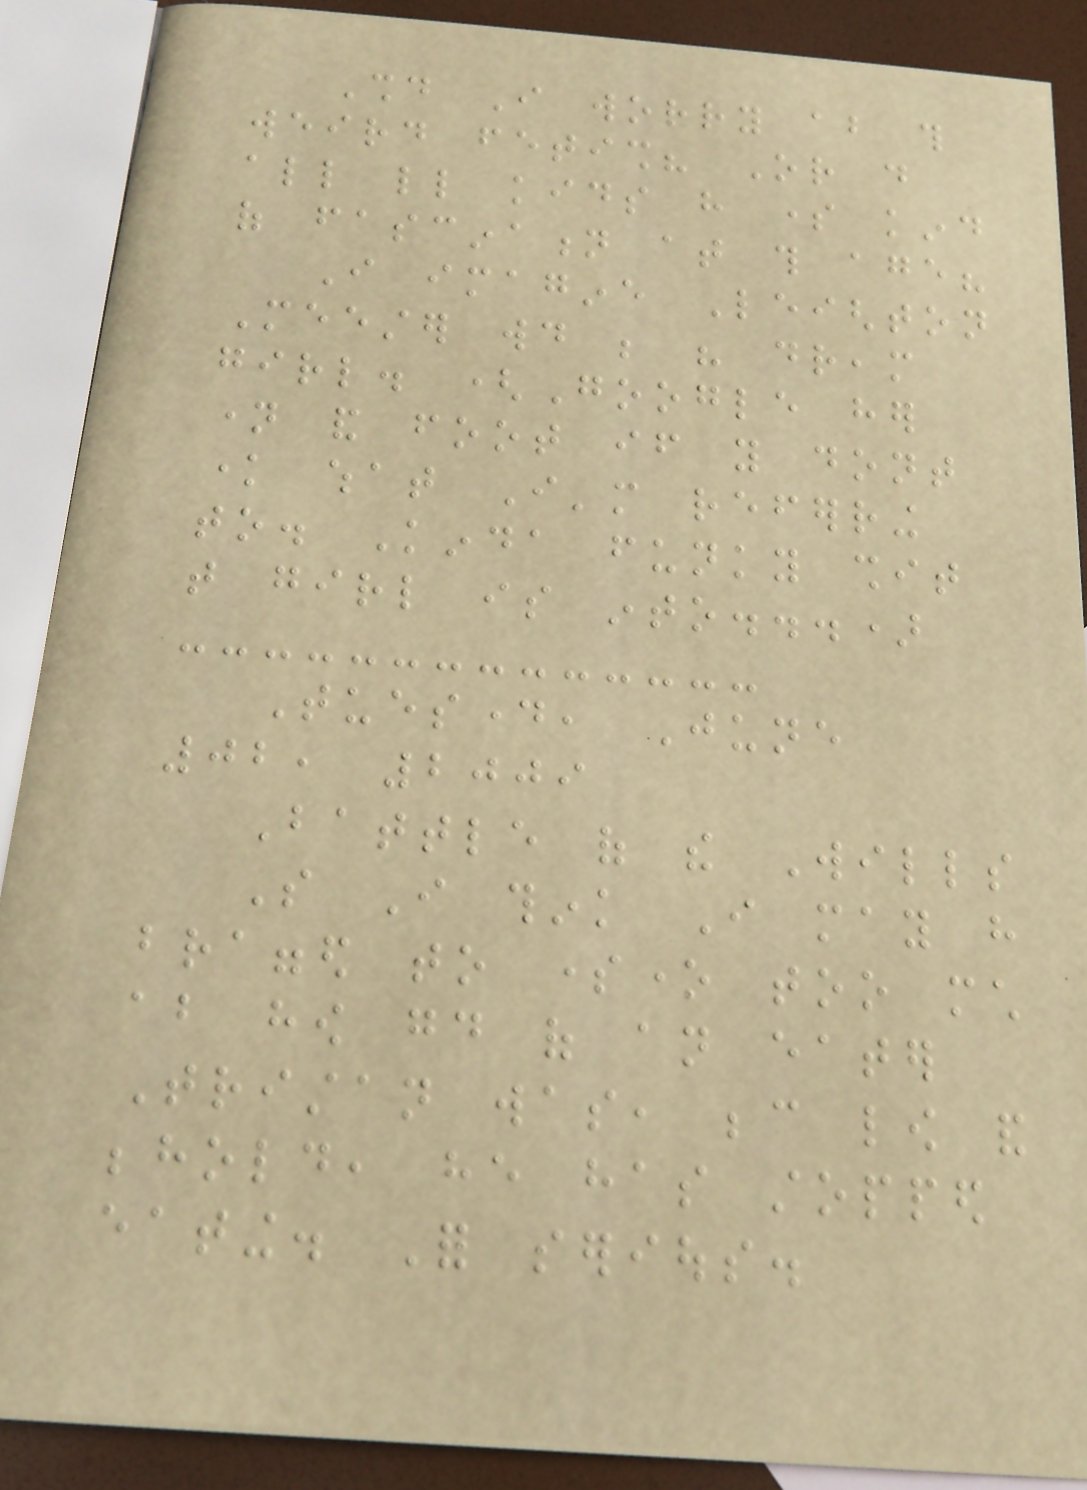Should I worry about this
weird fetish? Or do
all little kids have some kind
of fascination at this age?
I imagine Leighton
Meester would be his dream
girl. (Google her
name and foot if you dont
know what I'm referring
to. Kinda funky shit
that girl is into...)
Tuesday, June
02, 2009
Battle of the Wills
So I think I may have
bragged to someone too much
about how good of an eater
Tristan was, because low and
behold, he has stopped
eating. For serious.
